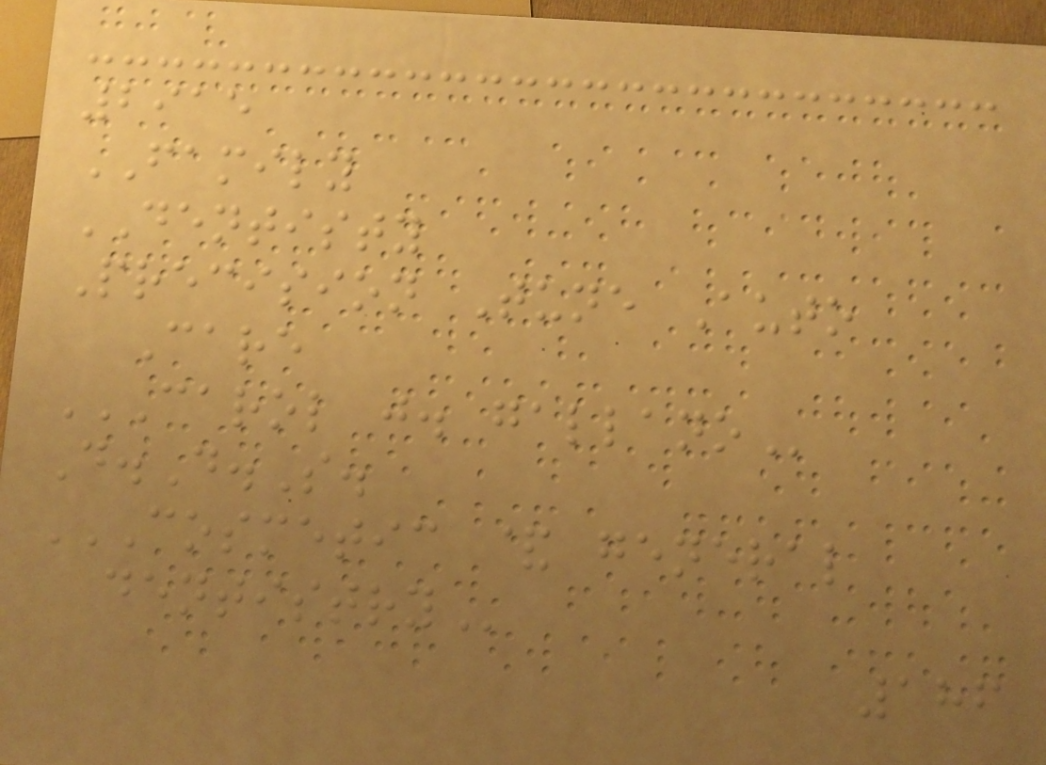2915
FAMILY
DENTISTY
Precision Tune Auto
Care
CAROL J. GALLANO
D.D.S.
COSMETIC & GENERAL
DENTISTRY
186
